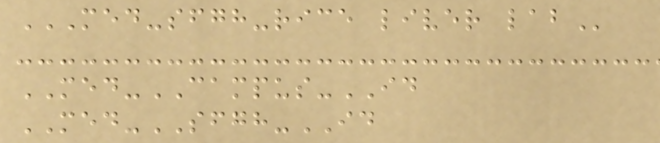MED-SFGH-RICE LIVER LAB
MED-CAMPUS-ID
MED-SFGH-ID
